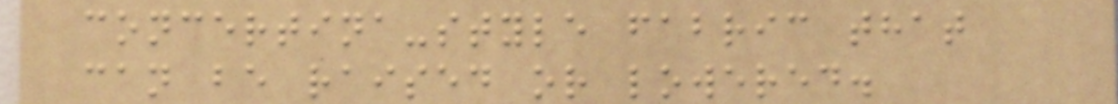concertina-style fabric that
can be raised or lowered.
